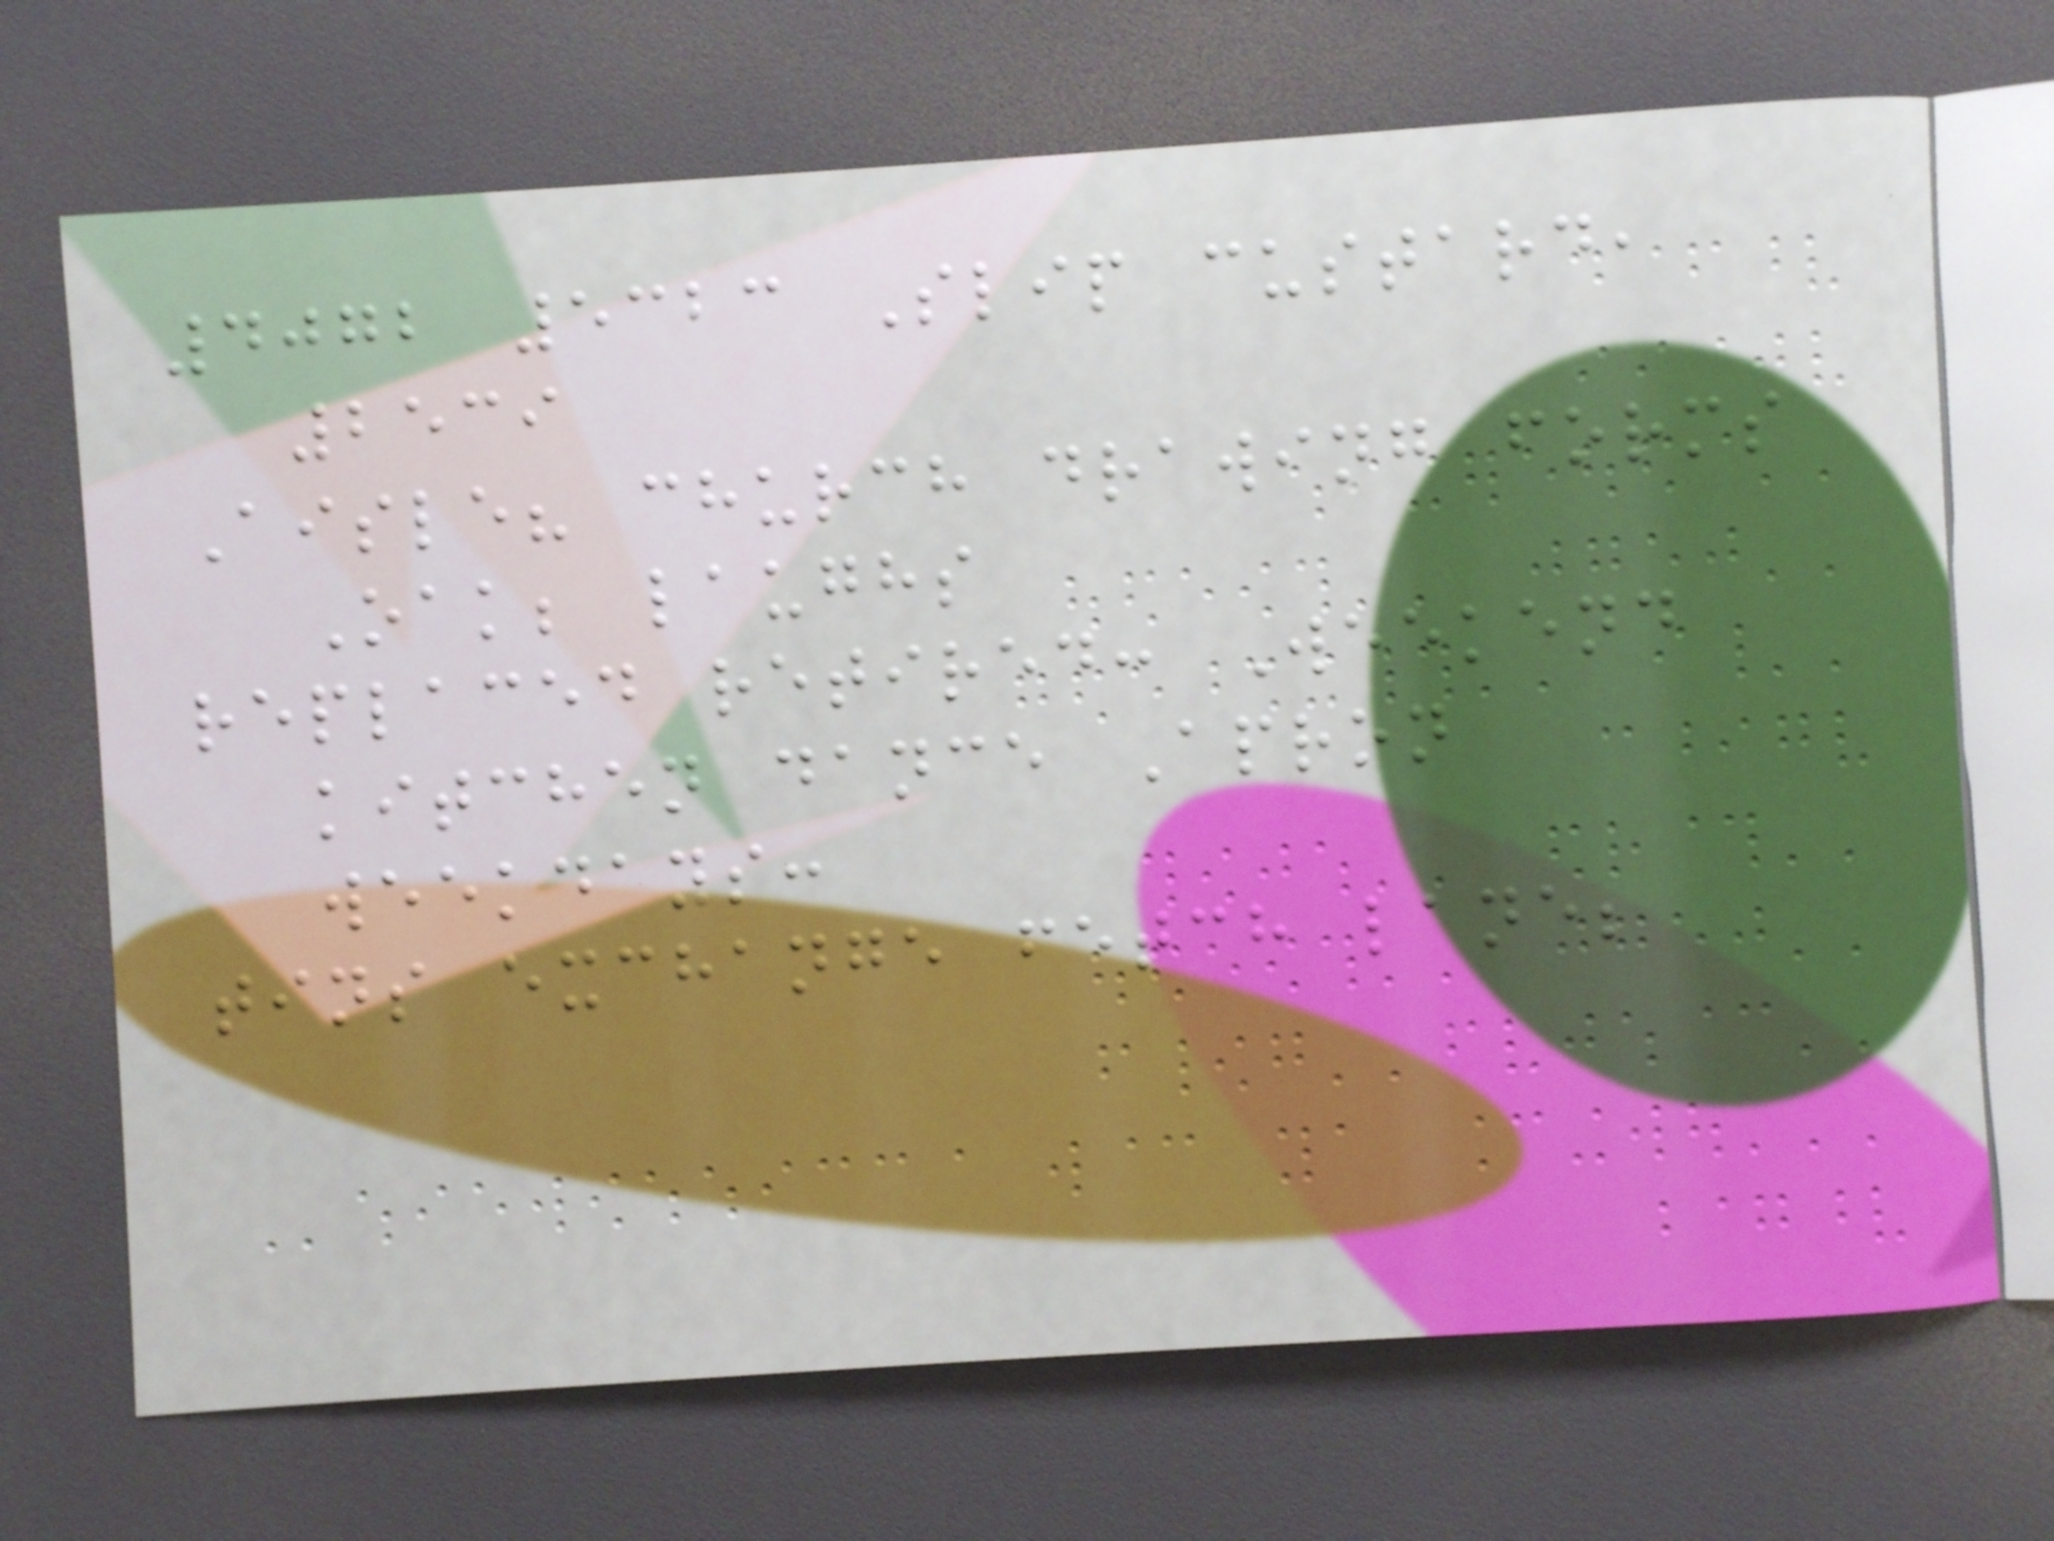4072 5323 Slip custard,
2539
Aisle? church drawing forms
Oak; laughs
replaced retired: Weekend
kitchen dance Apron
weekdays:
tins exchange fetch lane;
